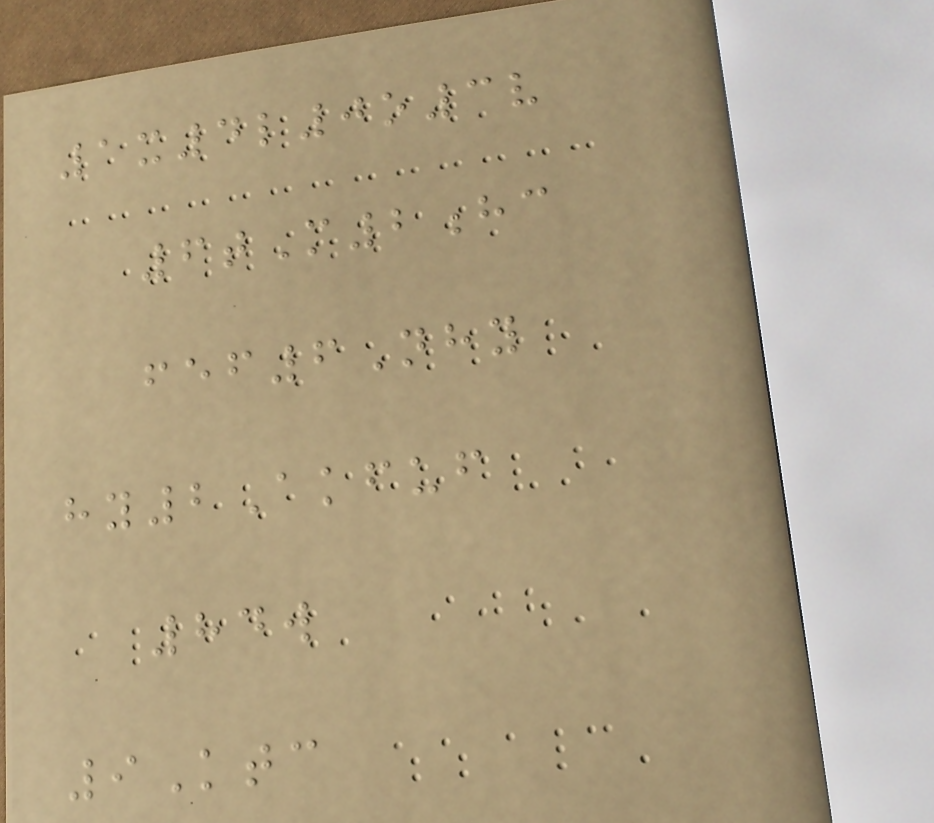1x4l0o3v
6tM2hc
fef6Nhy
hy2Akfuf
84w
9Ktc
